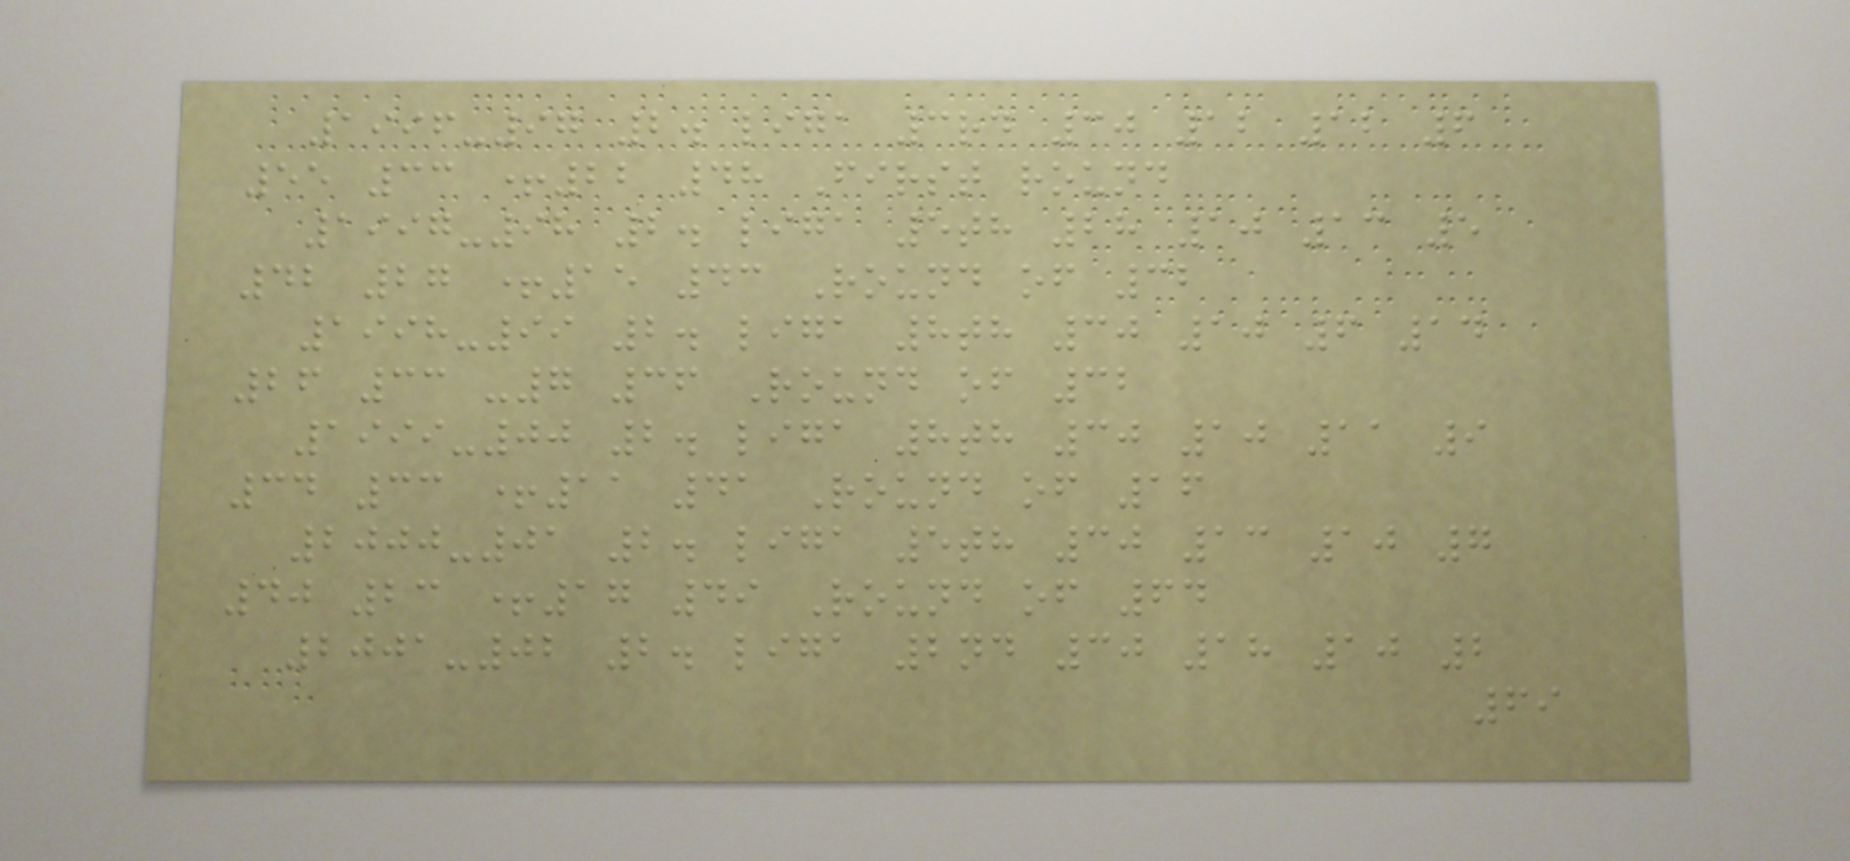1996-97 2. liga 3rd 30 12 12 6
55 33 +22 48 First round
1997-98 2. liga 5th 28 10 13 5
42 27 +15 43 Round of 32
1998-99 2. liga 8th 30 10 6 14
26 33 -7 36 Round of 32
1999-00 2. liga 8th 30 10 11 9
34 33 +11 41 Round of 16
2000-01 2. liga 5th 30 13 10 7
40 23 +17 49 Round of 64
2001-02 2. liga 2nd 30 18 10 2
69
